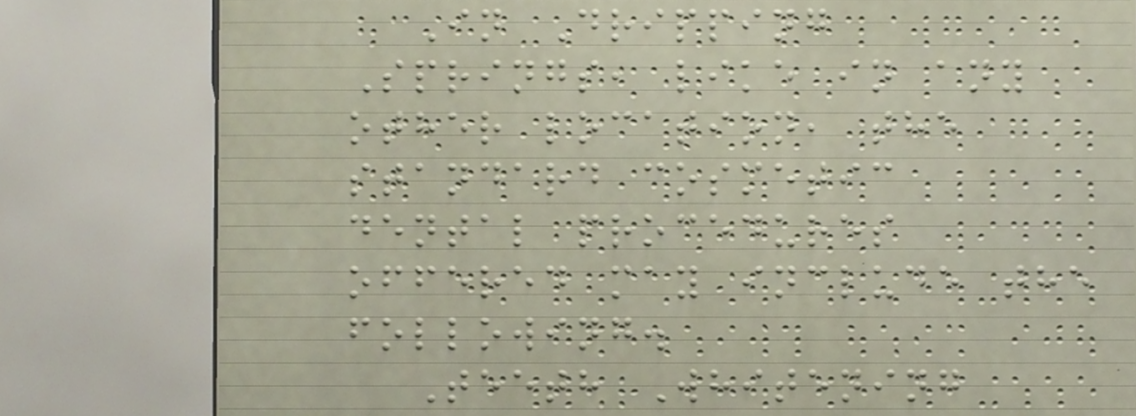In Dripping
Springs, like in any
other location, the
standard cosmetic
dental procedures
offered may include the
following.
Teeth Whitening
